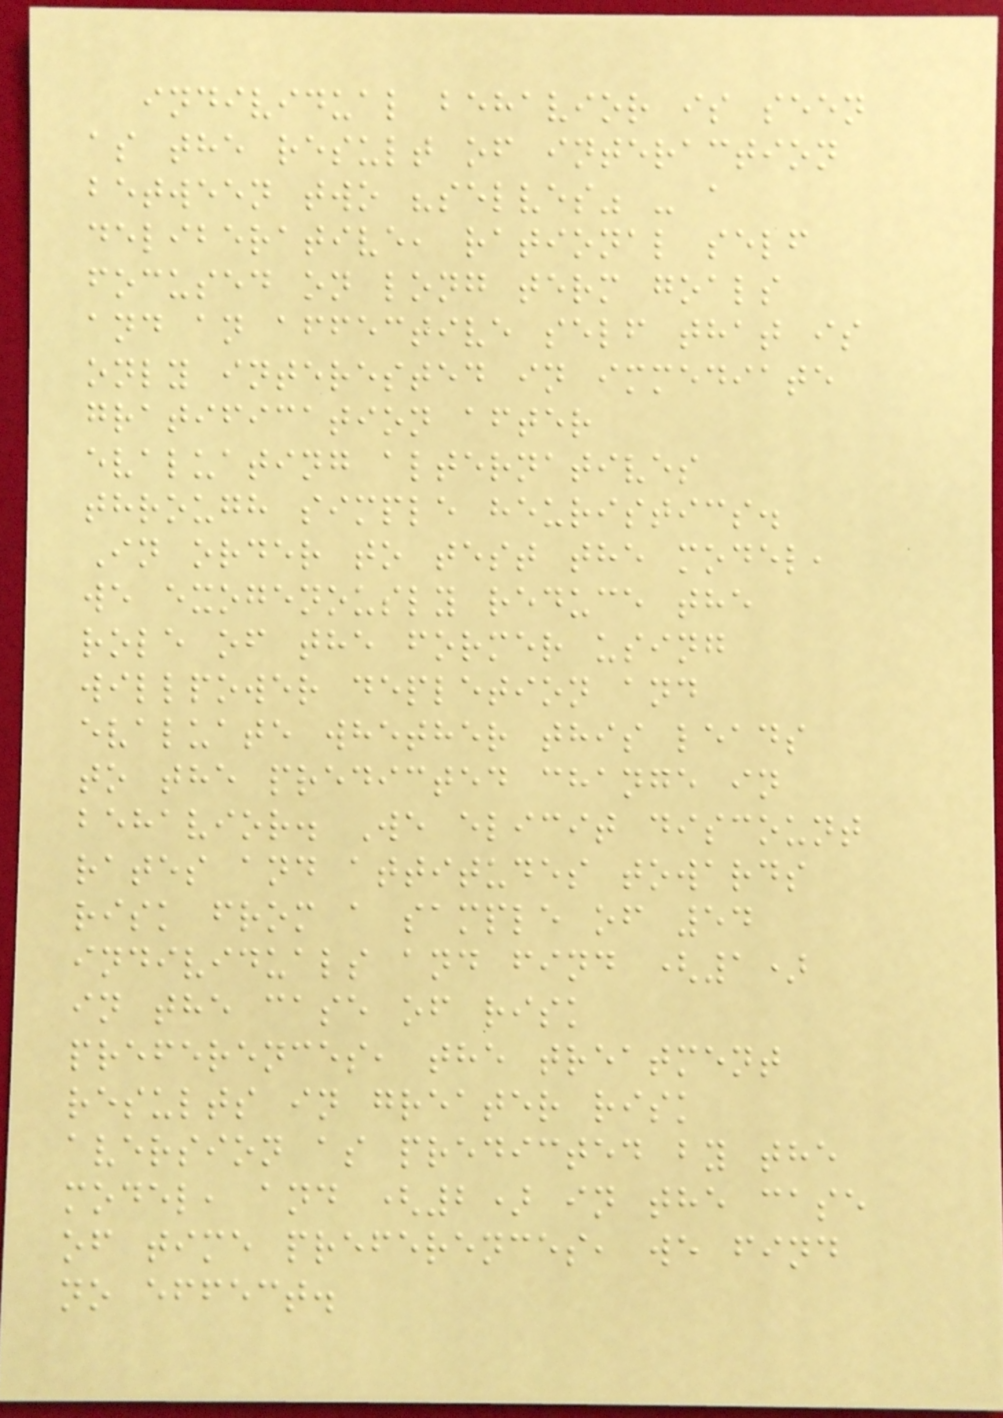individual behavior is seen
as the result of interaction
between two "selves" - a
deliberative, rational self
focused on long term goals
and an affective self that is
only interested in immediate
gratification after
evaluating alternatives
through simple heuristics.
In order to test the model,
we exogenously reduce the
role of the former using
willpower depletion and
evaluate whether this leads
to the predicted change in
behavior. We elicit discount
rates and attitudes towards
risk from a sample of 54
individuals and find (1)
in the case of risk
preferences, the treatment
results in greater risk
aversion as predicted by the
model, and (2) in the case
of time preferences, we find
no effect.
